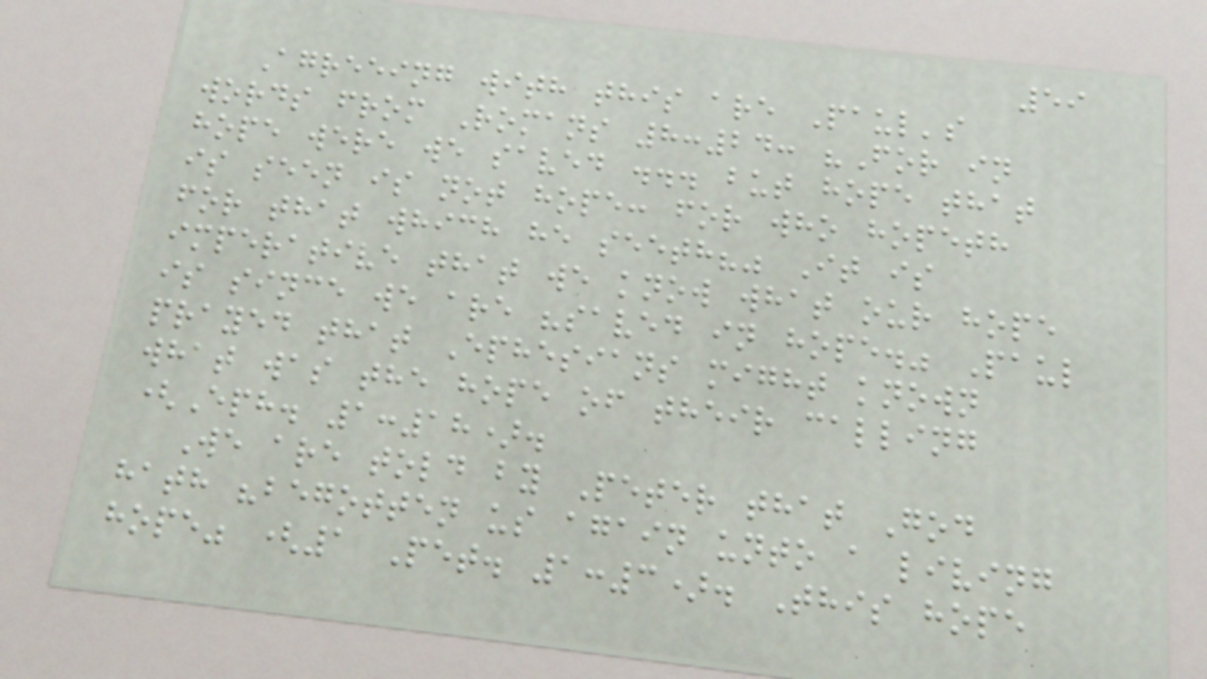59
Agreeing with this are Paul's
words from Romans 8:24: "For in
hope were we saved ... but hope that
is seen is not hope: for who hopeth
for that which he seeth?" It is
imperative that we know what our hope
is since we are "saved in hope." Paul
prayed that Ephesians might known
what was the hope of their calling
(Eph. 1:18).
We are told by Peter that God
hath "begotten us again unto a living
hope" (1 Pet. 1:3). This hope
